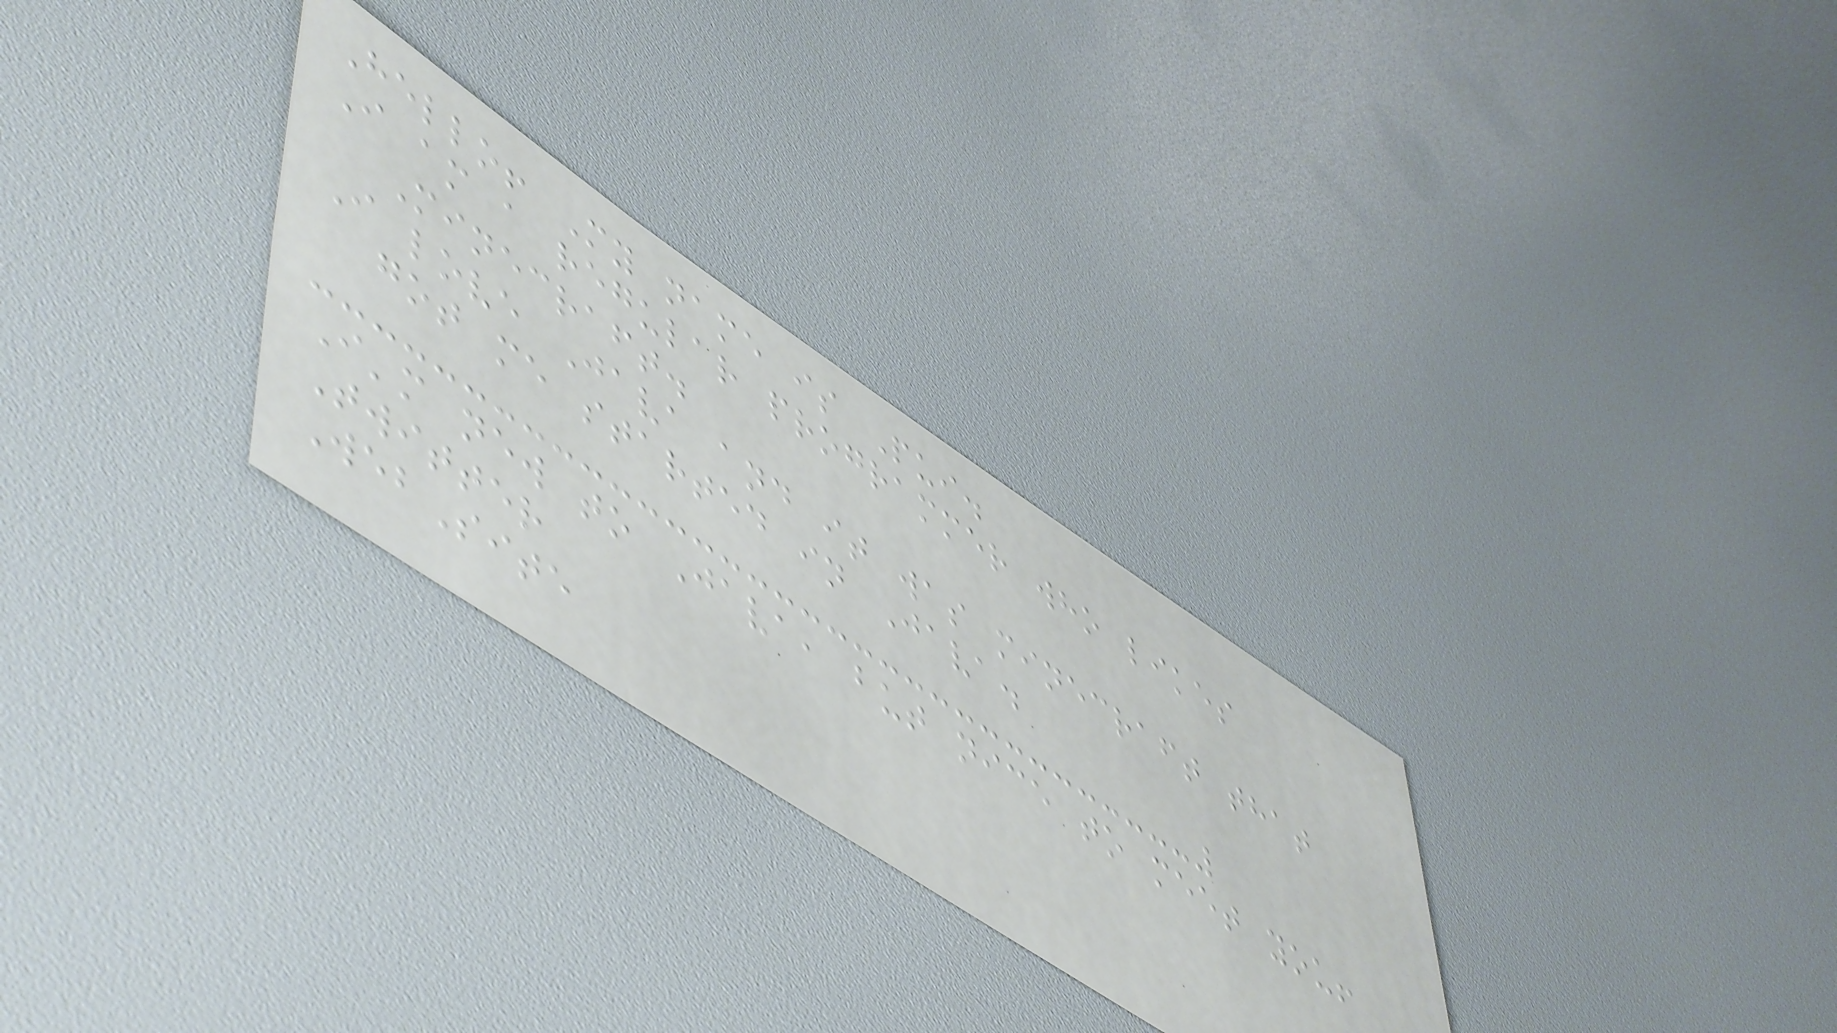Hello! My name is Pui.
I am a regular programmer who likes
Minecraft.
I love Java and it was minecraft that
got me started in Java.
I'm new to Java, but nice to meet you!
Twitter
WebSite
